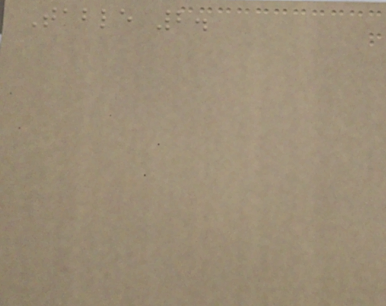Table 2.
